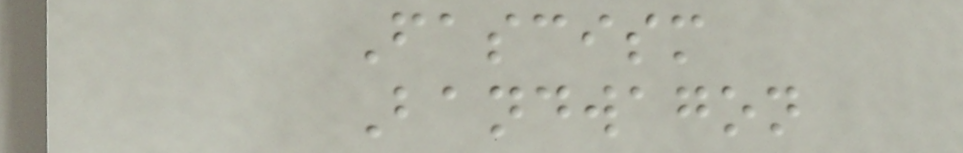Fascism
Bandwagon
